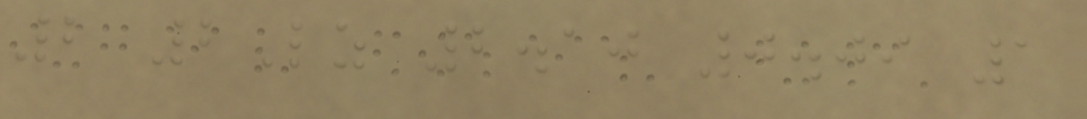2 2Lz 2.10 0.09 1
